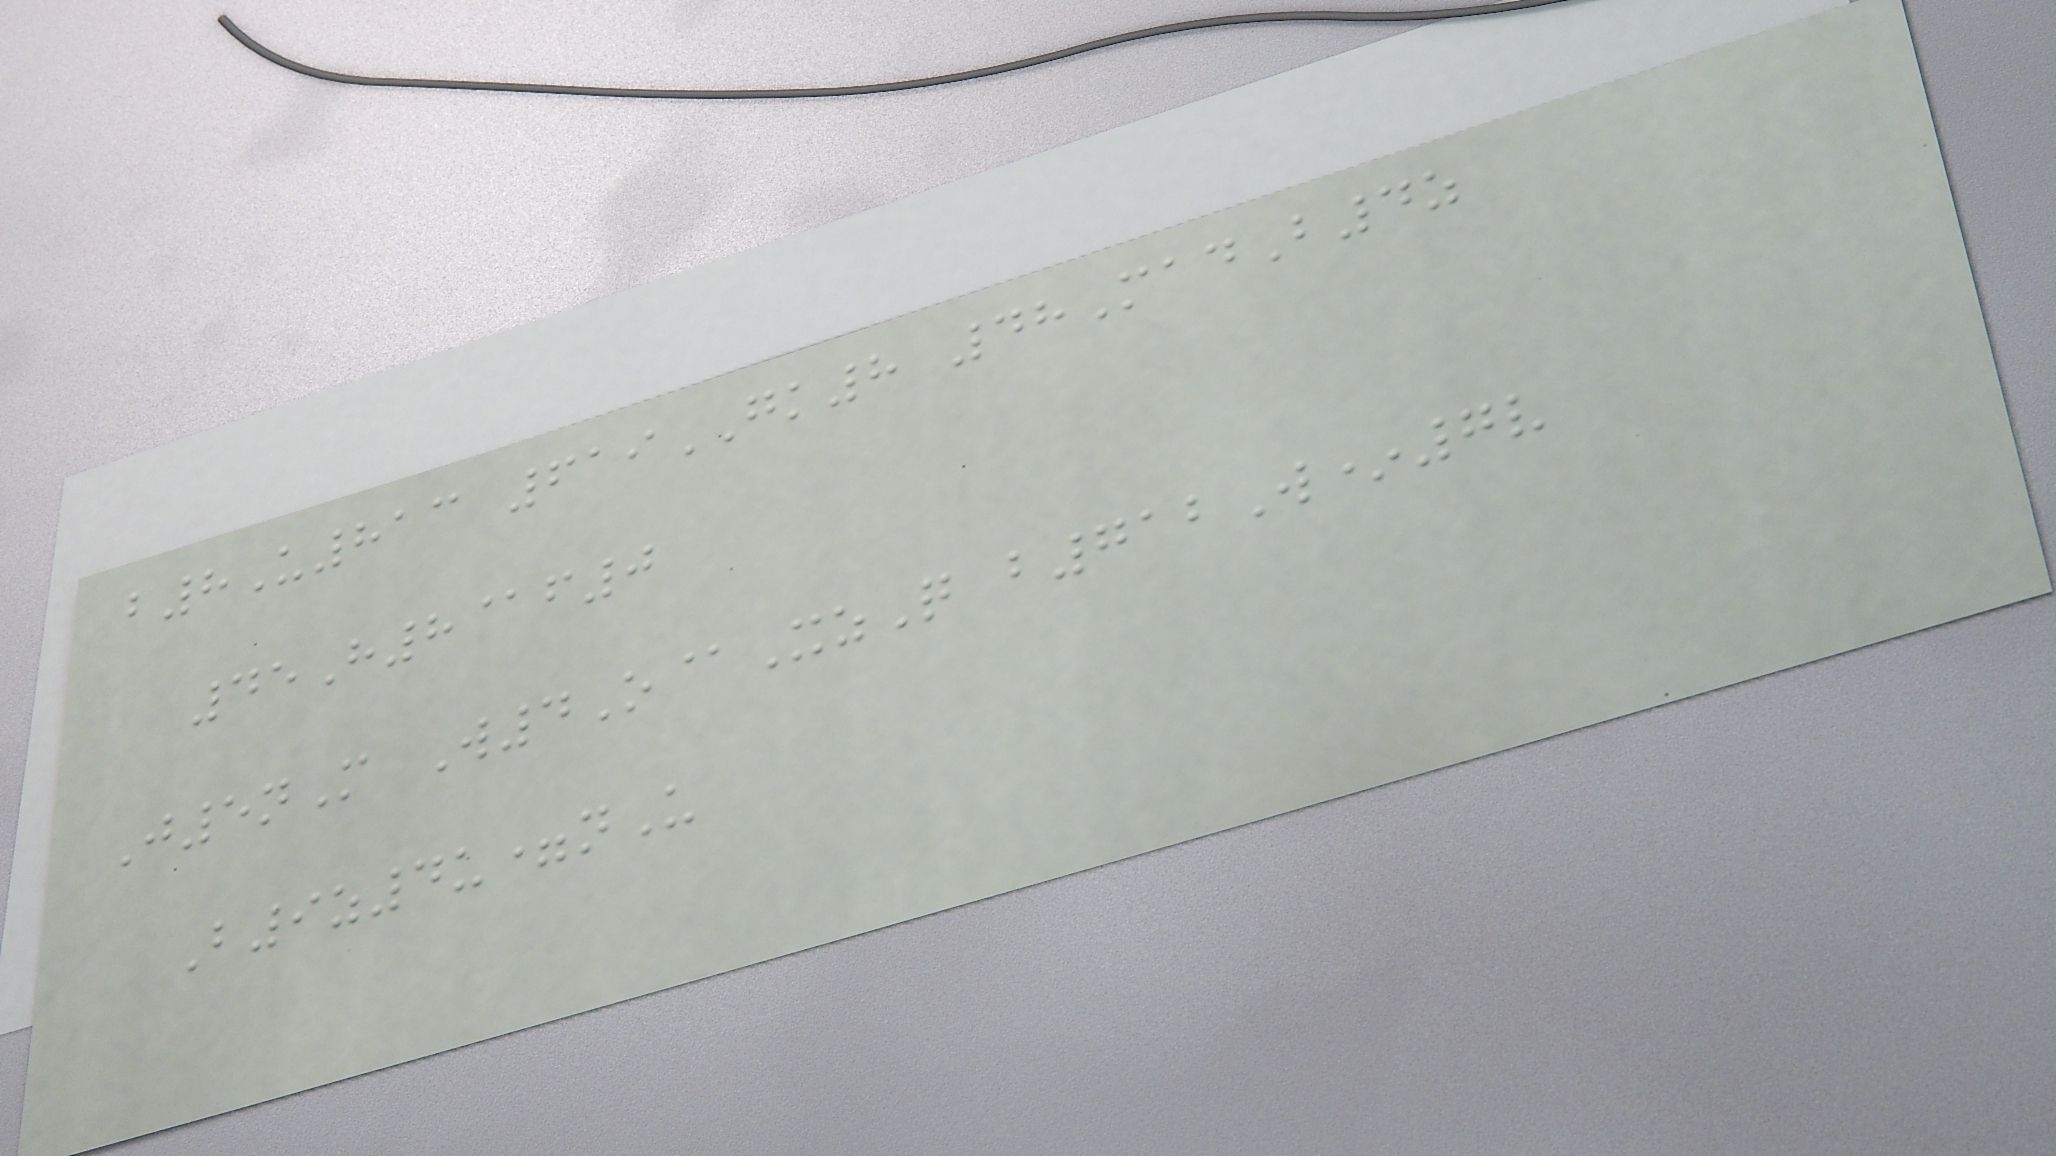b8U813 619GK8 48MadB4z
45H8@f0
J5nM W4O@XzQ b712W*7v
B9z4u=nU
